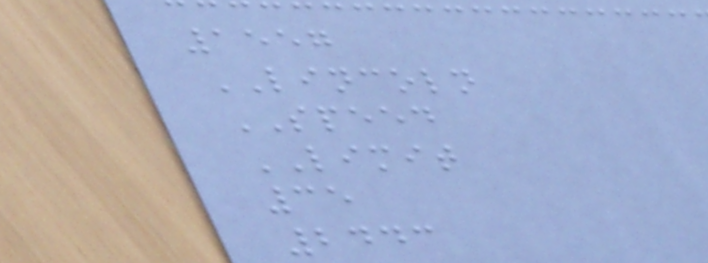1557
LINCOLN
SPEED
LIMIT
35
2443
